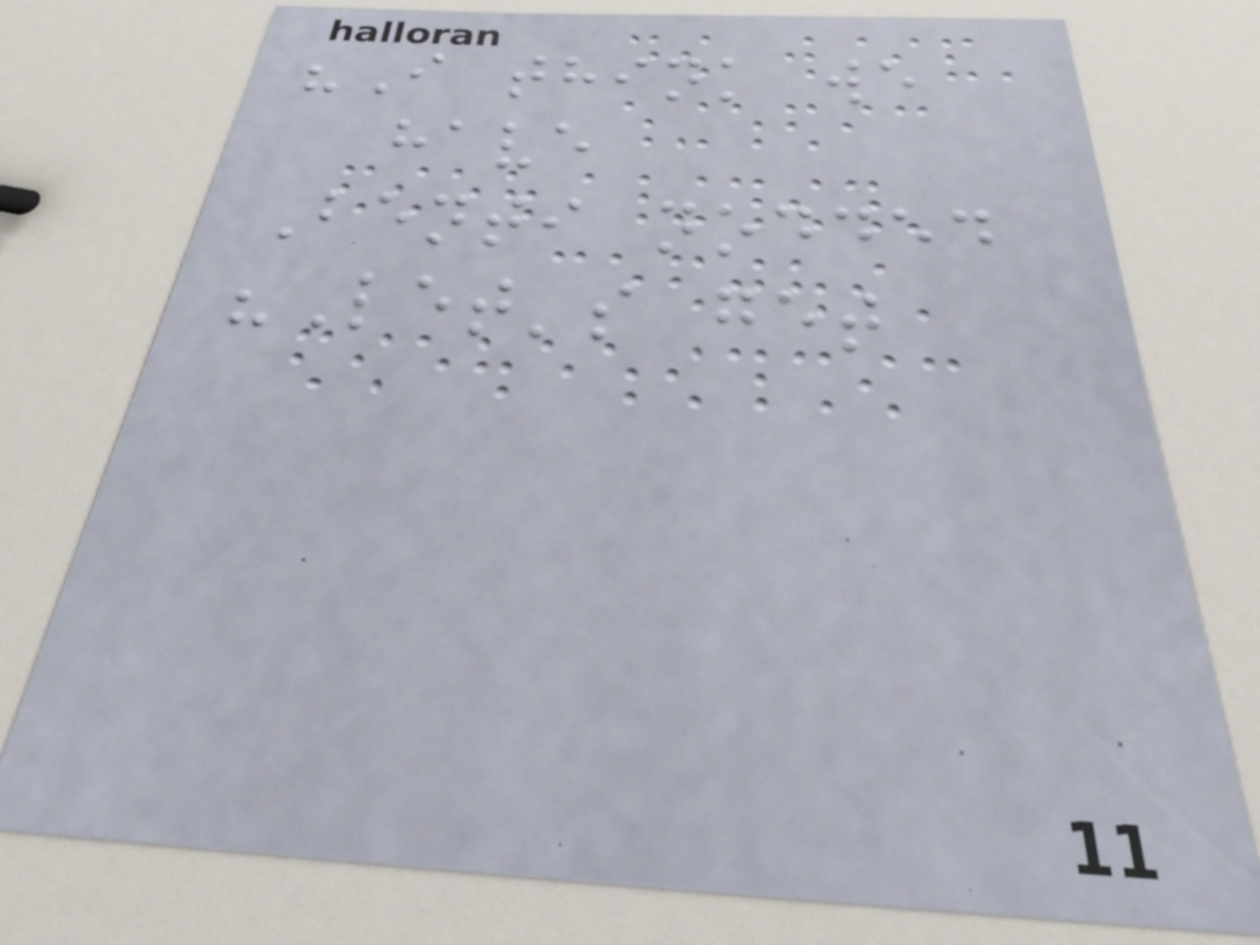"I think we
have
Benti nodded
"Let's get
